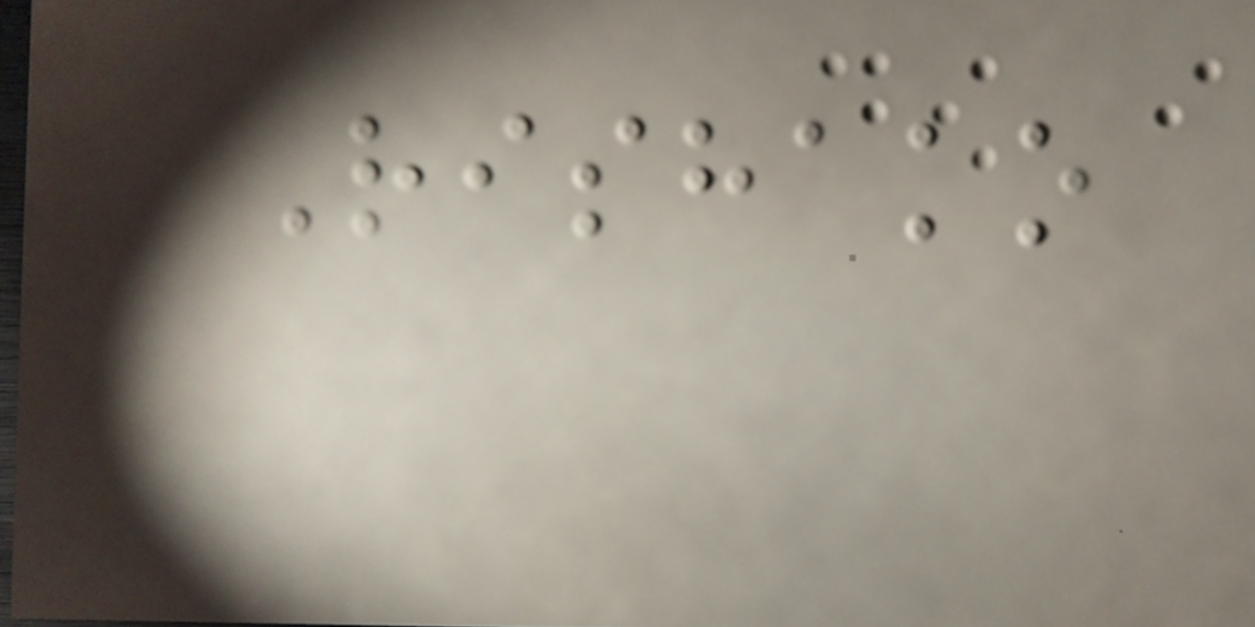Rishako
